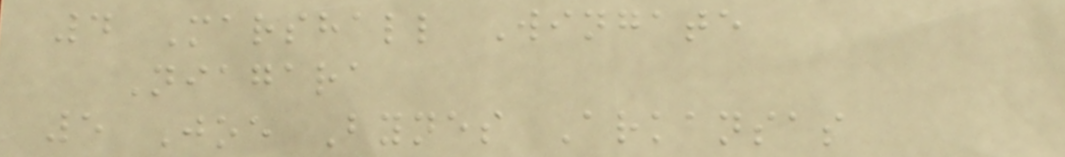4 Marshall Wingate
Niagara
5 Joe Bynes Arkansas
